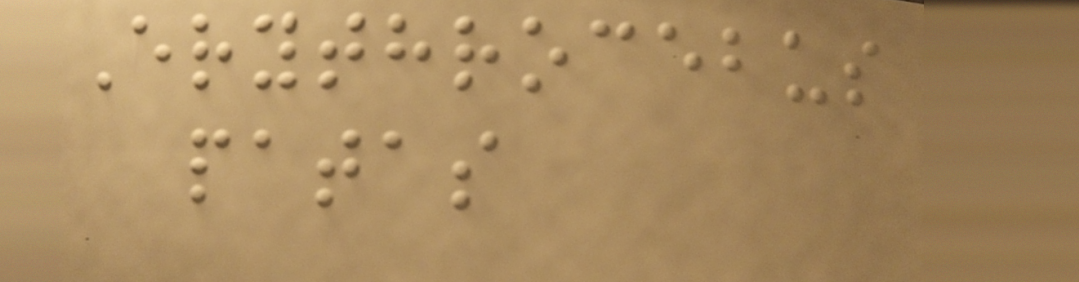Erythrocebus
patas
